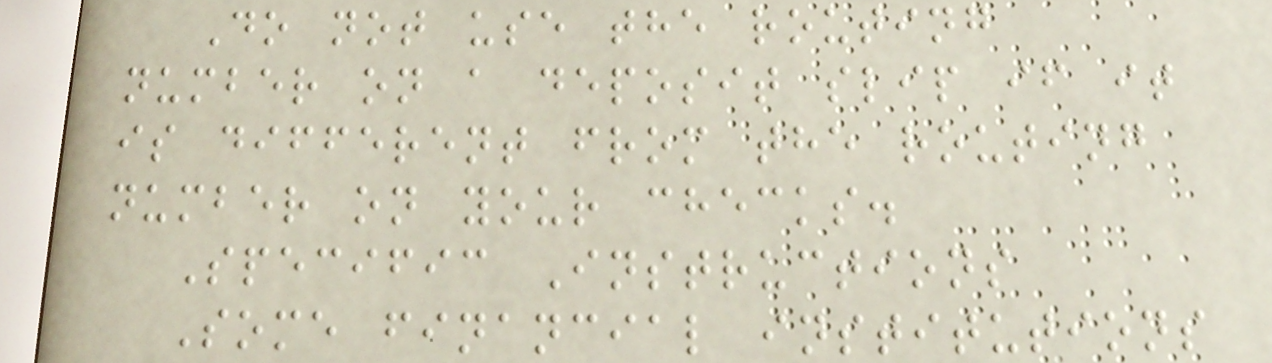Do not use the routing
number on a deposit slip if it
is different from the routing
number on your checks.
Specific Instructions
Some financial institutions
